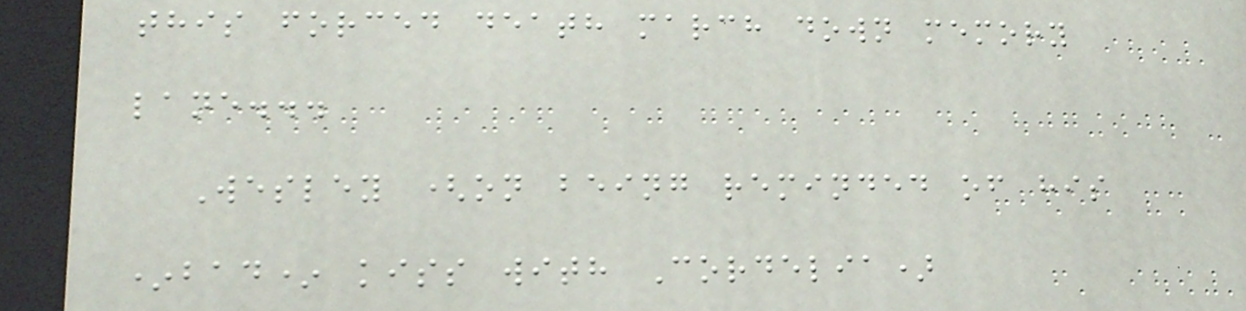this forced death march down memory
lane...
Wesley (on being reminded of his
*bad* kiss with Cordelia)
